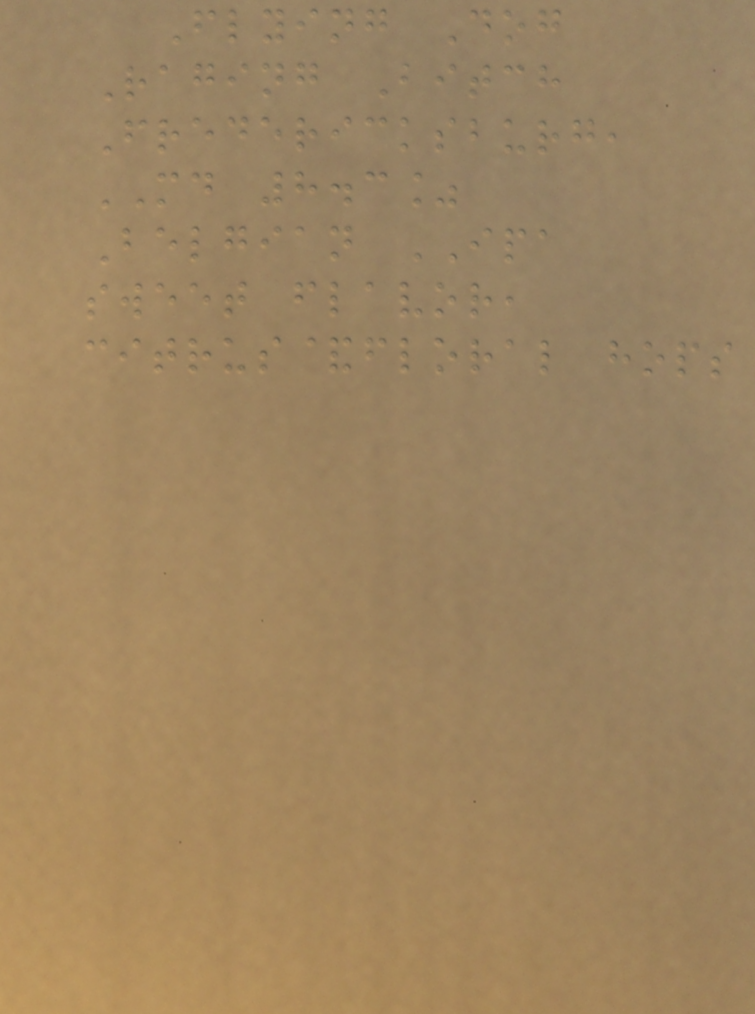Flying Dog
Raging Bitch
Fredericksburg,
MD 8.3%
Belgian IPA
sweet flavor,
citrus&floral hops
